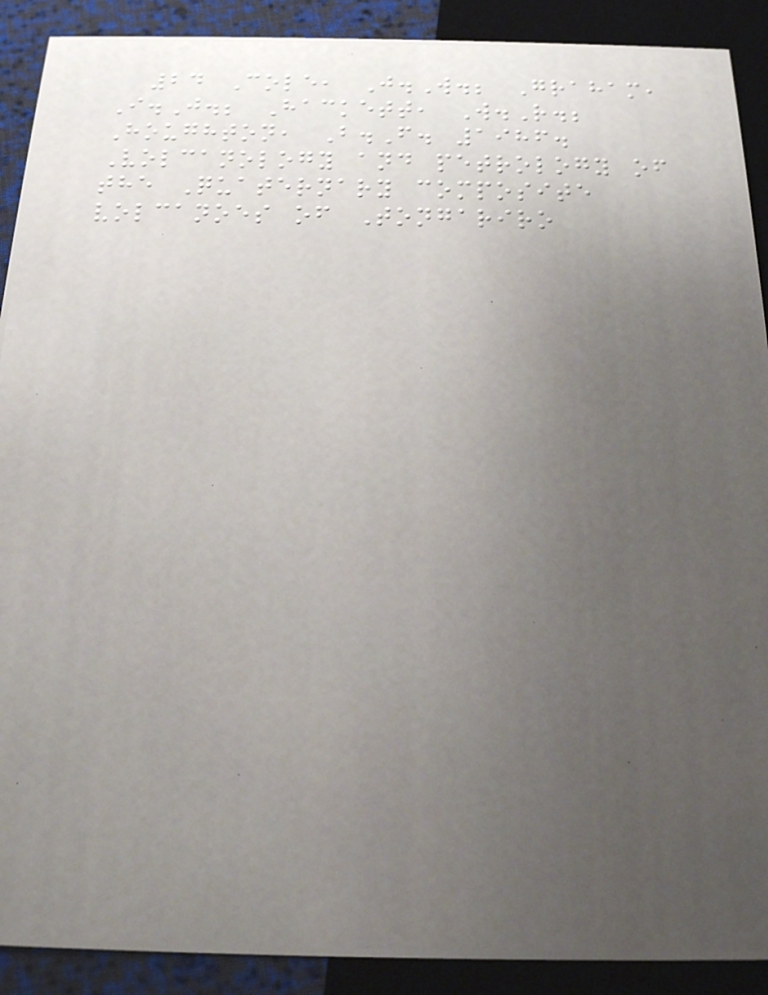24 Cole, J.W.; Graham,
I.J.; Hackett, W.R.;
Houghton, B.F. 1986.
Volcanology and petrology of
the Quaternary composite
volcanoes of Tongariro
